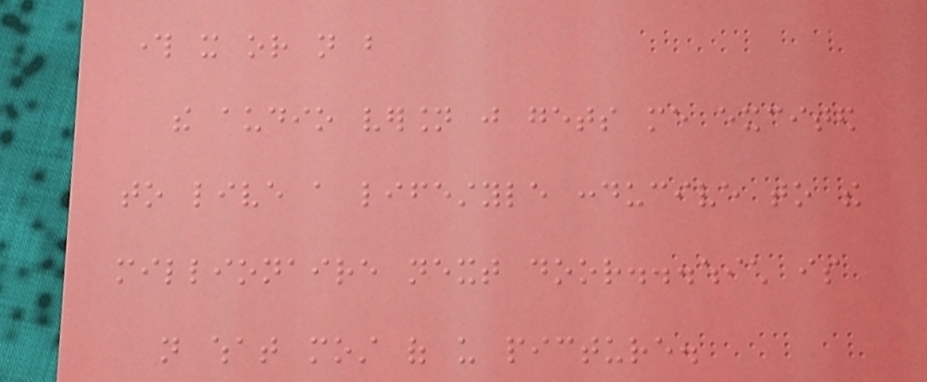through it or not but
the audio version just gets me excited
to live a lifestyle conducive to the
millionaire next door...which is
not what most of us picture.
